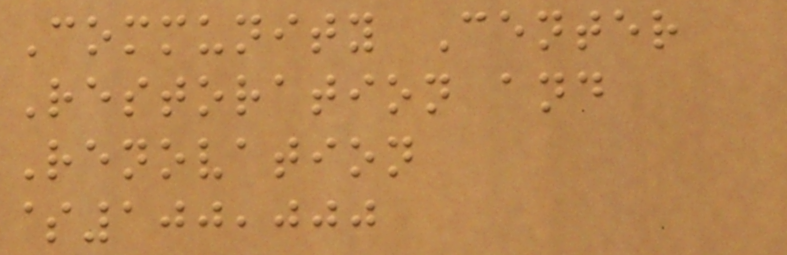Community Center
Restoration and
Renovation
$100,000
